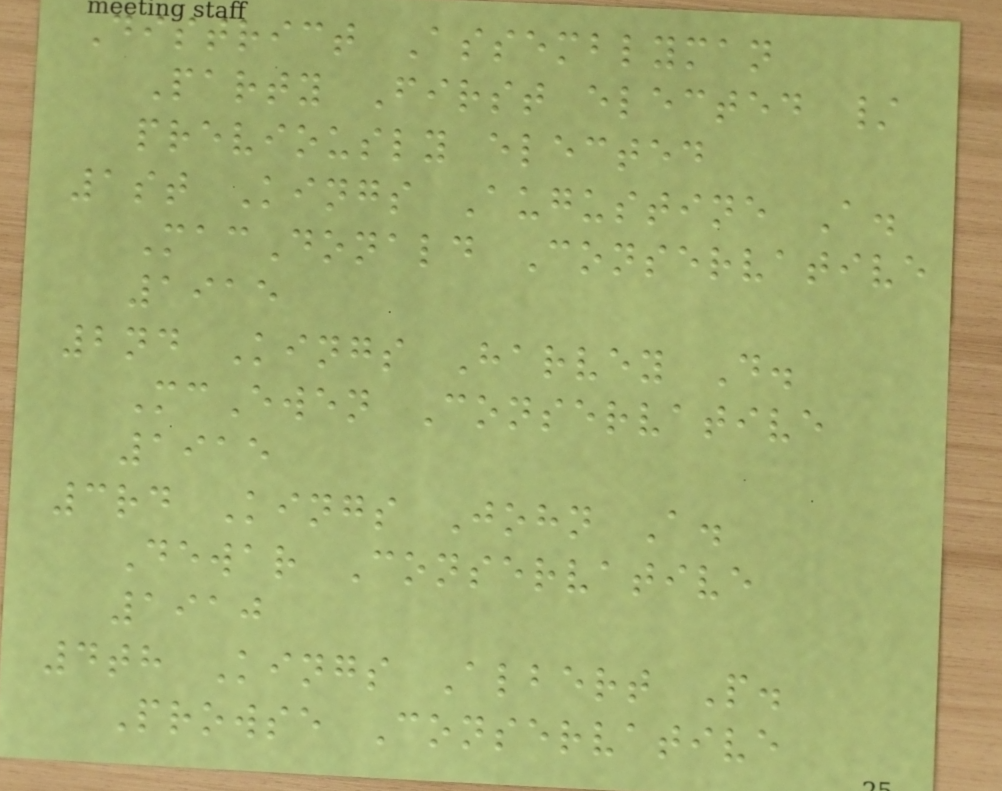District Assemblyman
Party First elected /
previously elected
1st Kings Augustine A.
MacDonald Conservative
1915
2nd Kings Harvey D.
McEwen Conservative
1915
3rd Kings John A.
Dewar Conservative
1910
4th Kings Albert P.
Prowse Conservative
